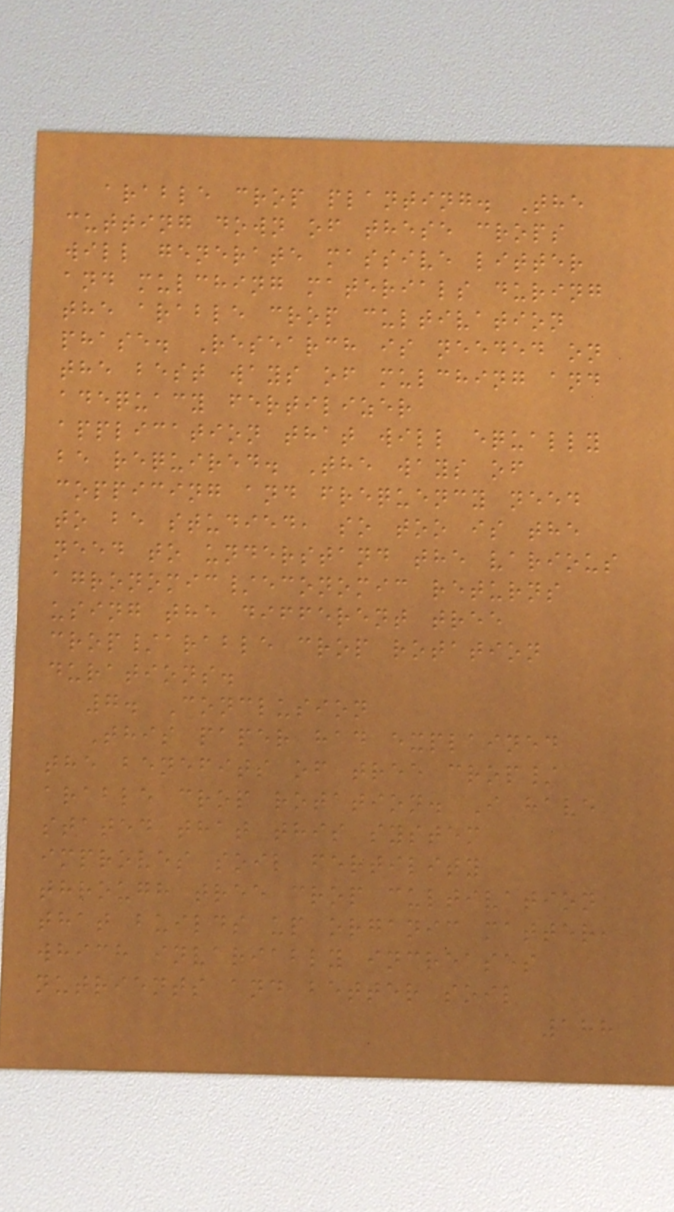arable crop planting. The
cutting down of these crops
will generate massive litter
and mulching materials during
the arable crop cultivation
phase. Research is needed on
the best ways of mulching and
adequacy fertilizer
application that will equally
be required. The ways of
coppicing and frequency need
to be studied, so too is the
need to understand the various
agronomic/economic returns
using the different tree
crop/arable crop rotation
durations.
7. Conclusion
This paper had explained
the benefits of tree crop/
arable crop rotation. I have
stated that this system
improves soil fertility
through tree crop cultivation
that builds up organic matter,
which invariably increases
nutrients and better soil
188
